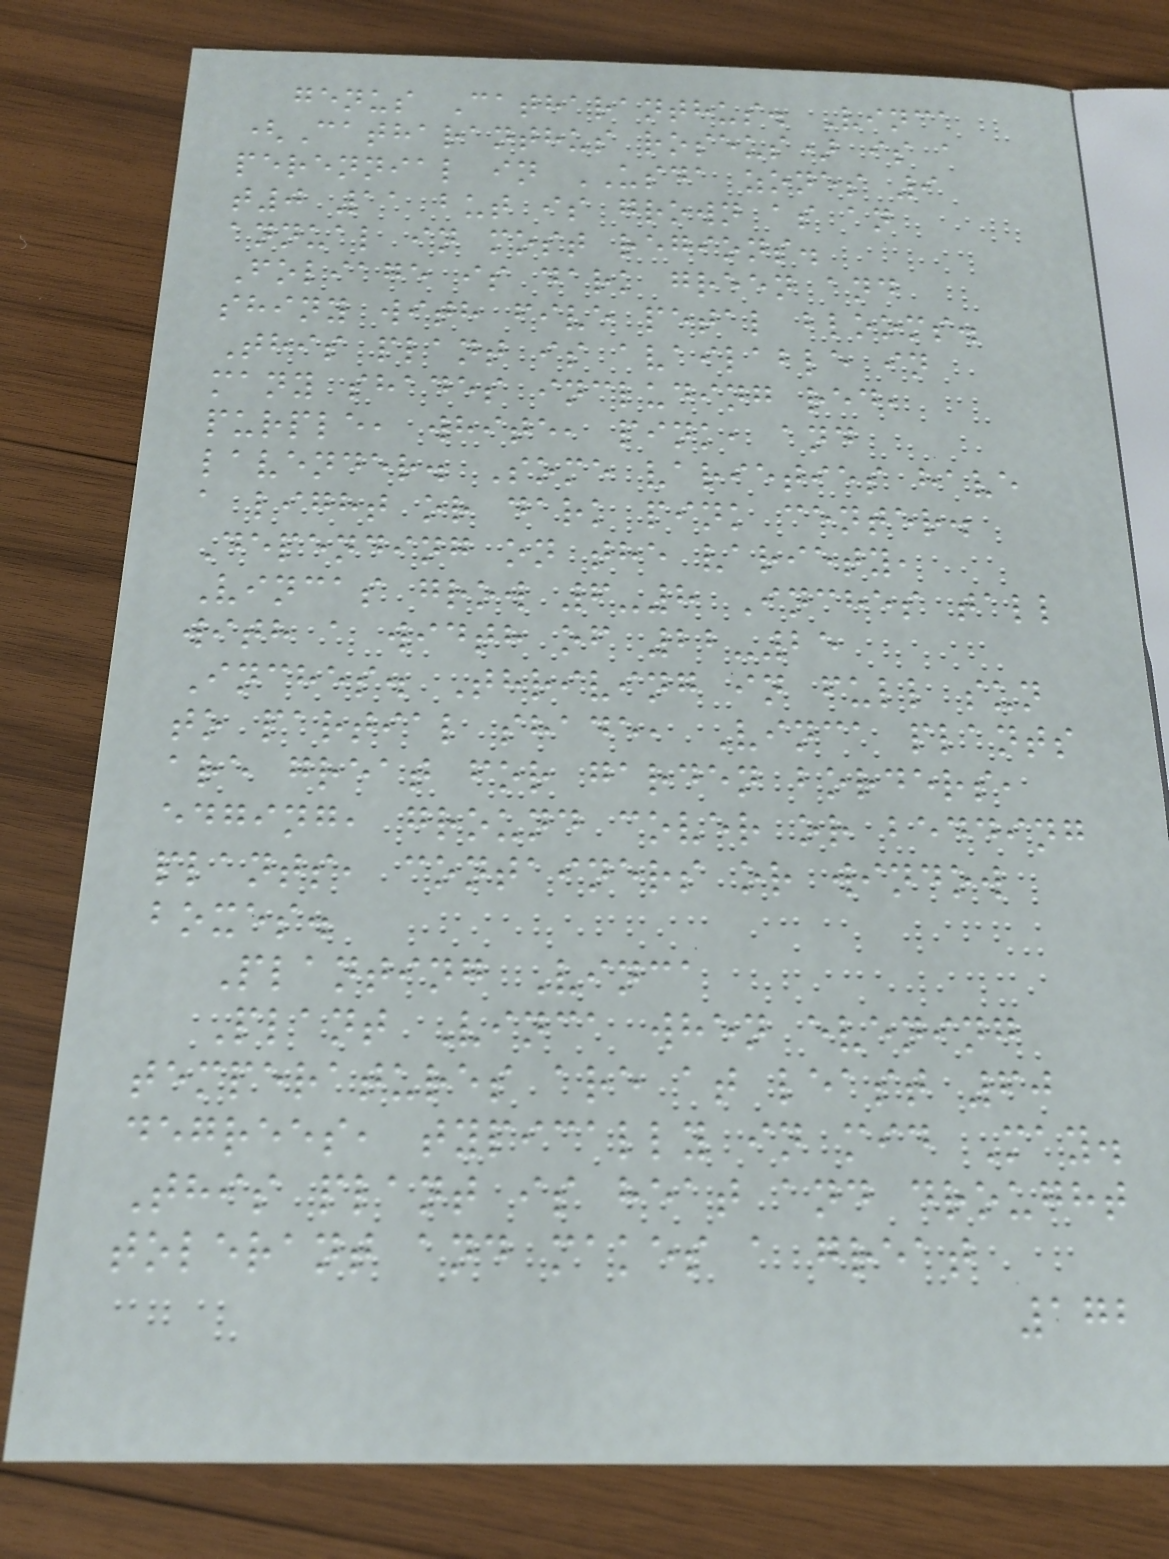genus Catharanthus. Vinca
(Catharanthus roseus) is a
perennial in USDA zones 9
t0 11 but is grown as an
annual in most regions.
Foliage is dark green and
shiny with five petal blooms.
This plant is available in
many shades including red,
purple, white, pink, and
lavender. Some varieties have
a light or dark pink center.
Depending on the variety,
Vincas grow 6-8 Inches tall
with a width of 22-25
Inches. Thriving in full sun
to partial shade, Vinca plants
are great for garden borders,
edging, ground cover or bedding
plants, containers or window
boxes.
Planting Vinca
Plant Vinca when evening
temperatures are at least 60
degrees, typically in mid May.
This plant is heat and drought
tolerant and makes a great
172
